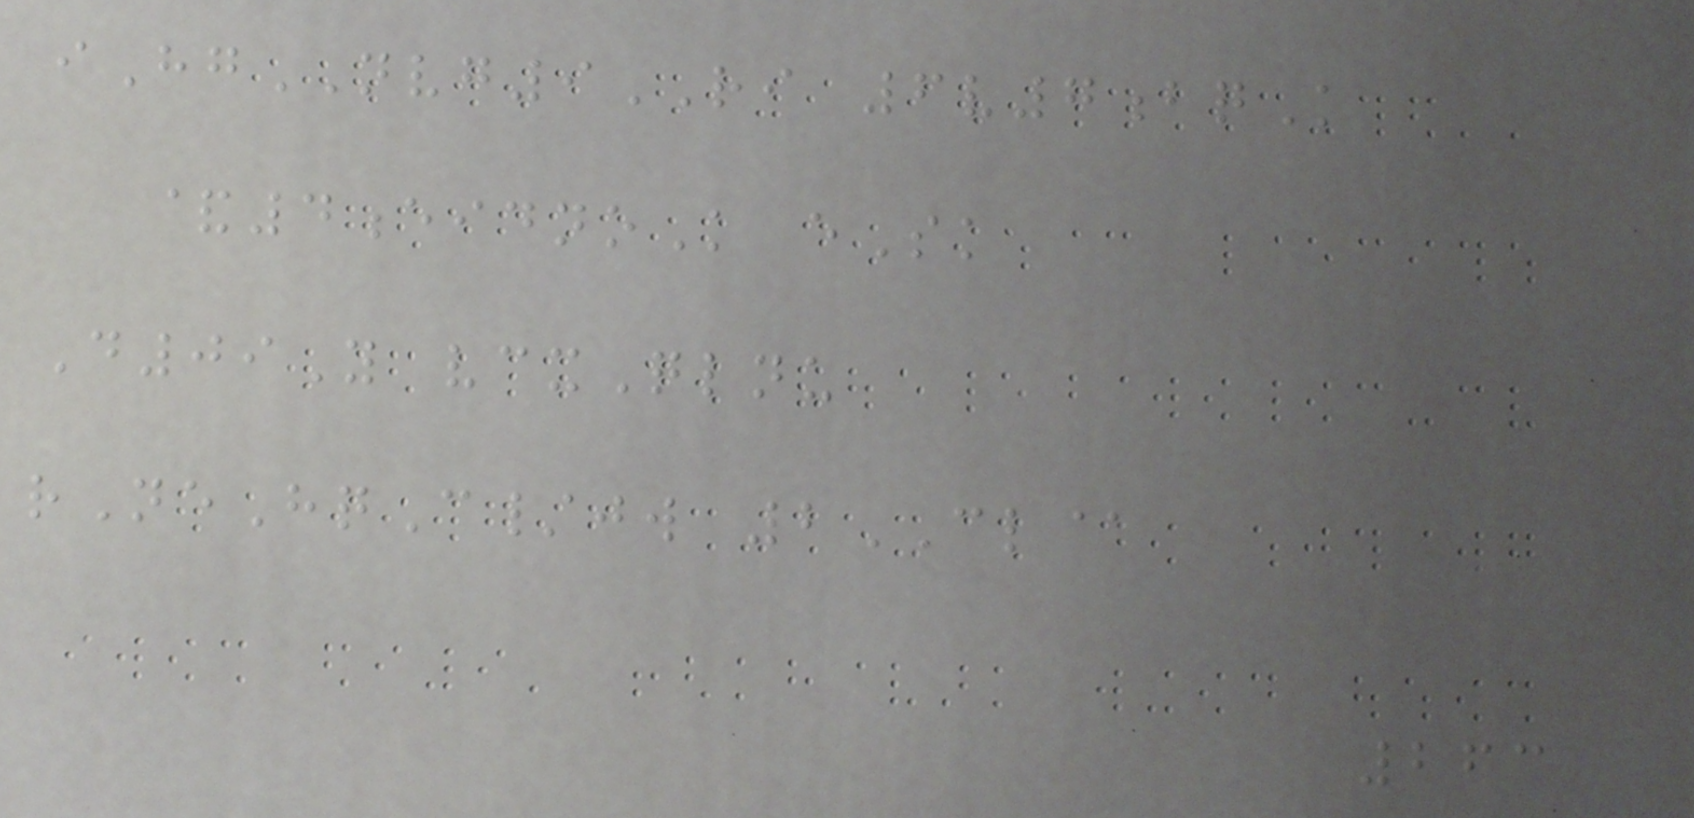iHgNVG9RI 6v7bqK
&4eidnoK eSk
D09Y vcxQlnu
rNeHqC/jw 2CL@
263
